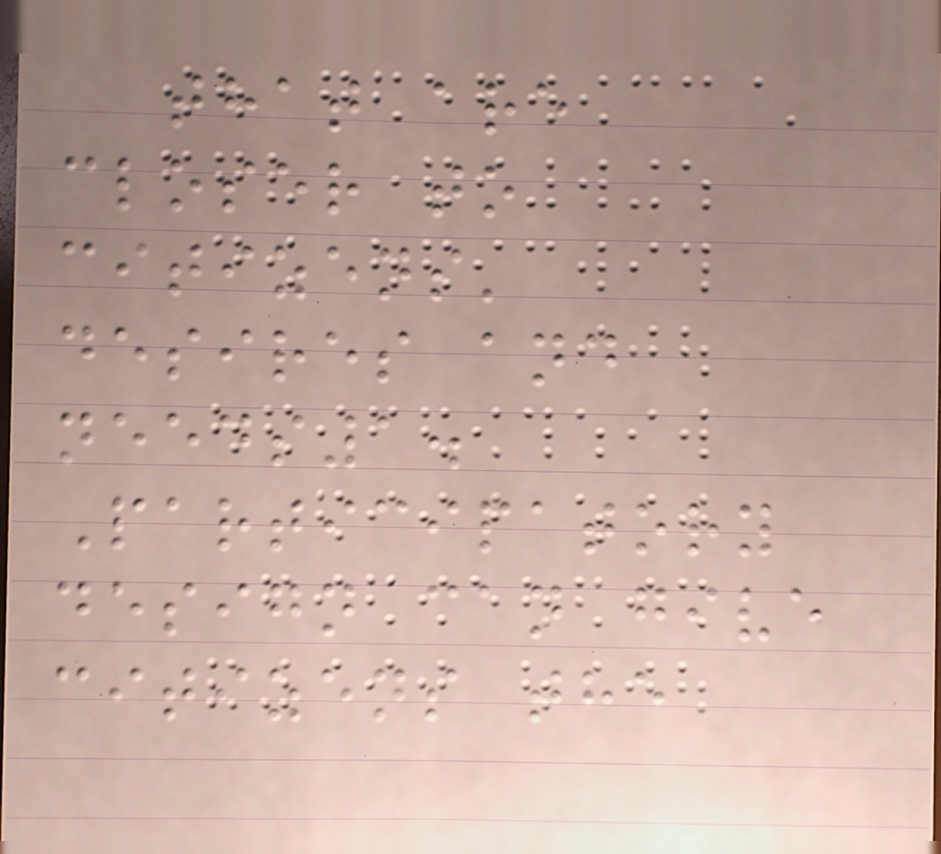that are
closer to
citizens'
desires and
needs1.
Participatory
design can give
citizens the
